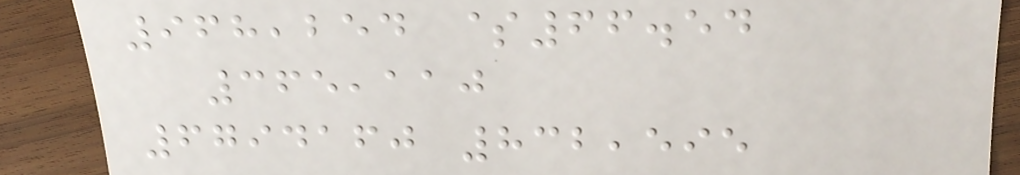968,254 $66.54
365,110
6794160 832,595
